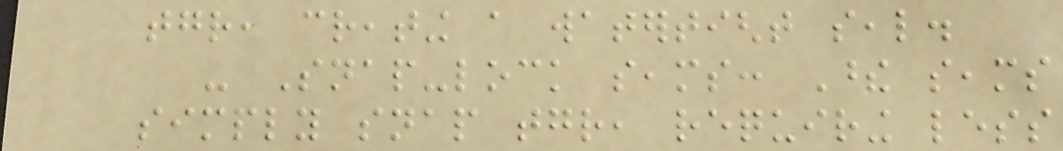together, creating a watertight seal.
- Snap-lock seams: These seams
simply snap together, requiring less
